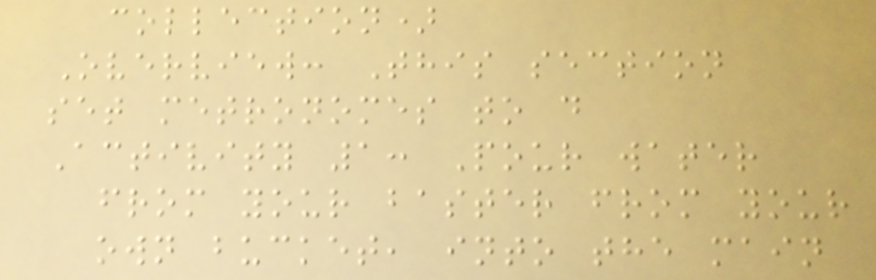collection)
Overview: This section
set metronomes to d
Activity 1: Pour water
from your baster from your
own bucket, into the main
